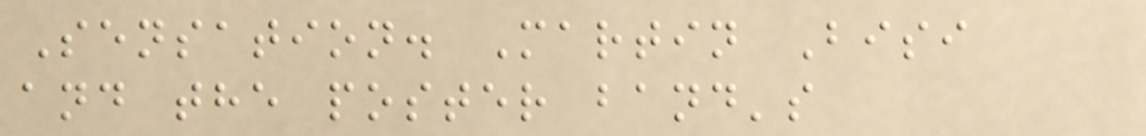Sensation. Martin Bisi
and the poster band's
